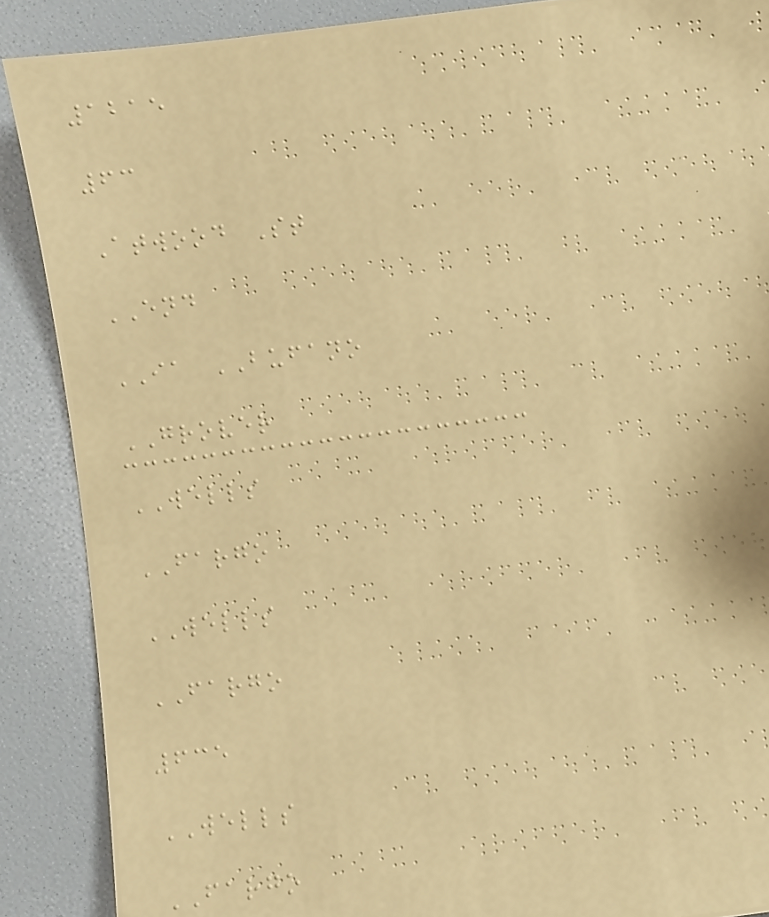1215
63
Atwood St
END
IA BUFANO
GROVER
WELLS
FARGO
WELLS
FARGO
635
WELLS
FARGO
